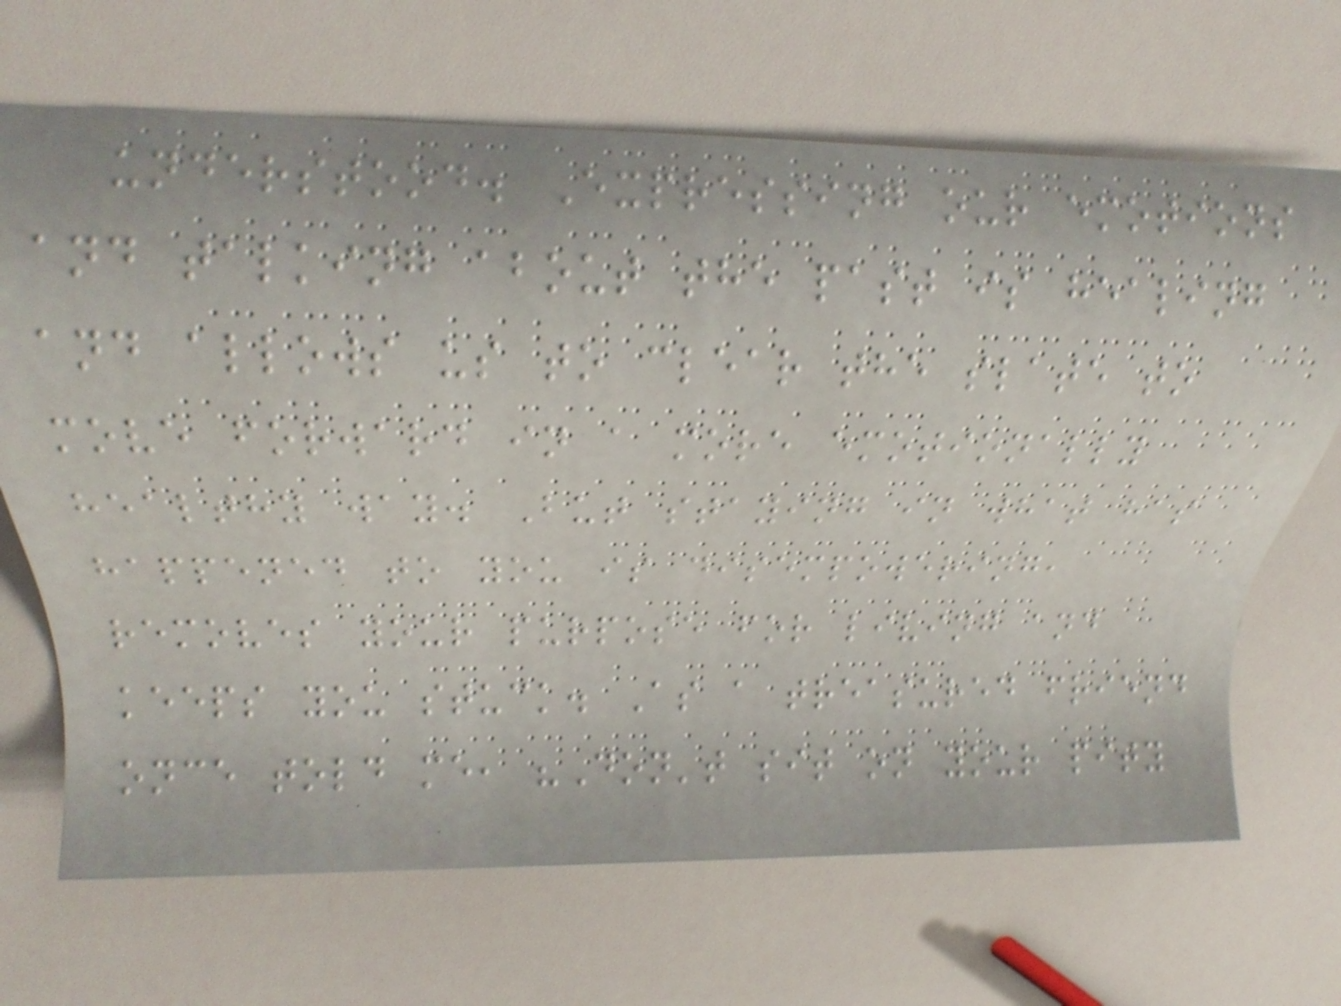understood. Expressing our emotions
and talking about the past is healing
and allows us to clear the slate to
move forward in a more emotionally
healthy way. But staying in what has
happened to you is disempowering,
removes your purpose for living and
keeps you stuck. As a treasured friend
once told me, "Don't sit on your pity
